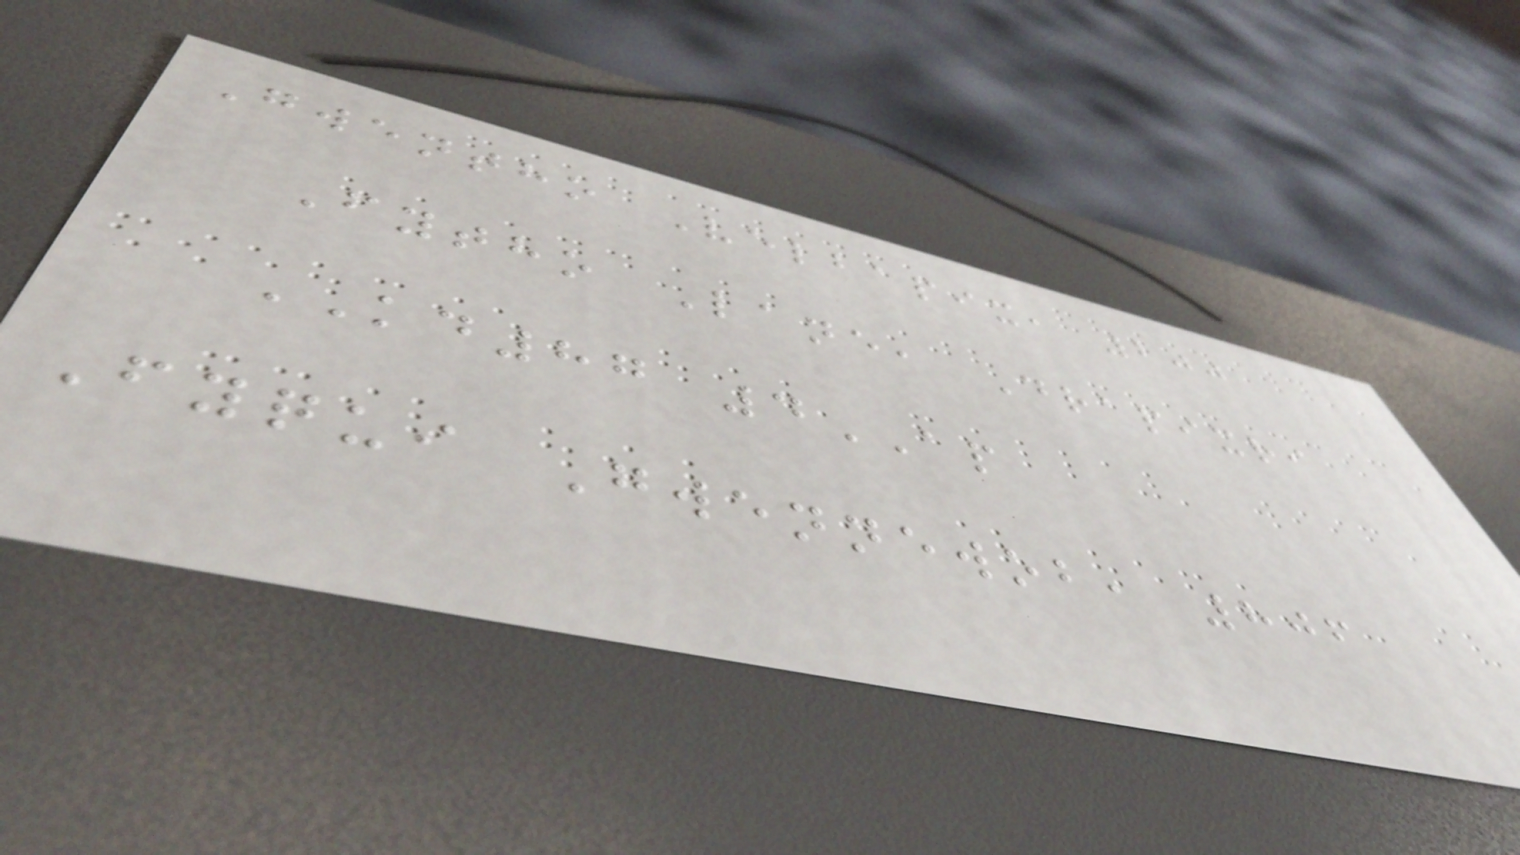Gwentho Velbapix, 200
Fytho Lane, Drapixri
KD87 4AP
Fyqui Gwennewob, 806
